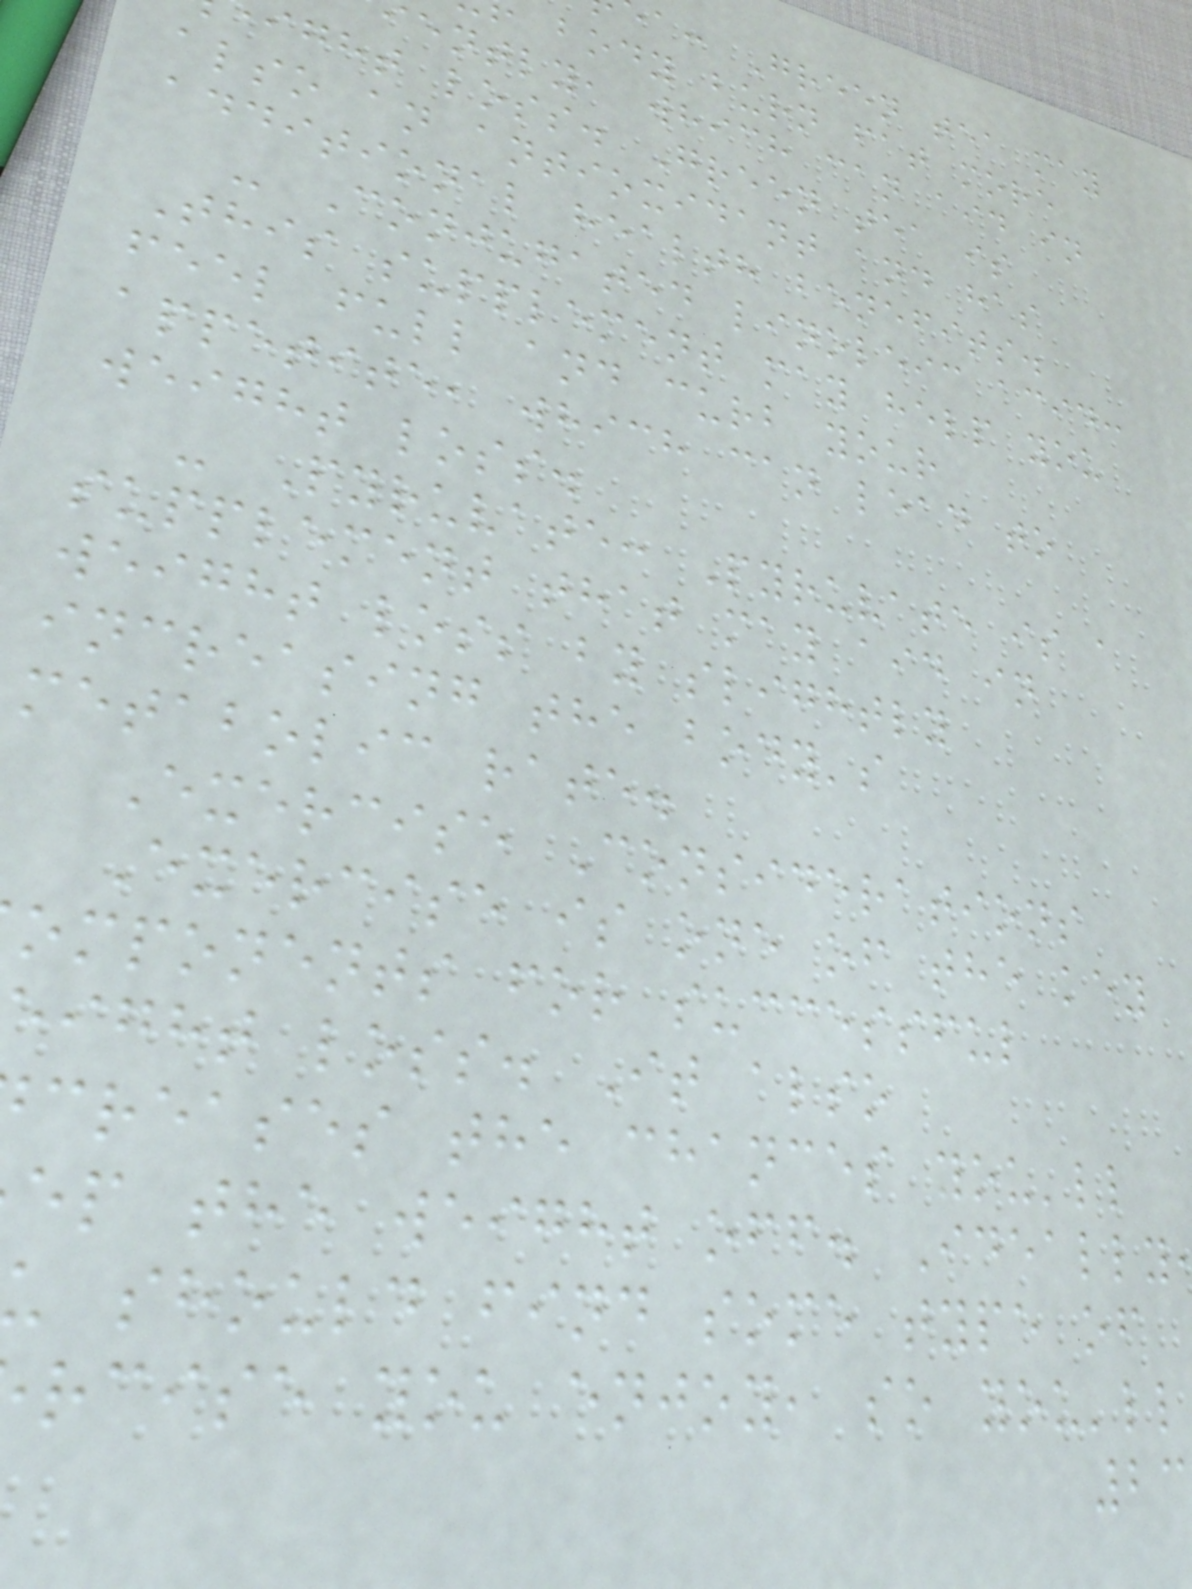a: Green tea may
body burn fat more
ently, which can aid in
ight loss. Green tea is
also an antioxidant and has
additional health benefits.
- Conjugated linoleic acid:
This supplement may help you
feel full and curb your
appetite, which can lead to
weight loss.
- Pyruvate: Pyruvate is a
supplement that may aid in
weight loss by slightly
increasing the body's
metabolic rate.
Exercise Considerations
Exercise is one of the key
omponents for successful
ight loss. It also
creases the chances you'll
ep the weight off. Ideally
should find some type of
rcise you enjoy, so you'll
